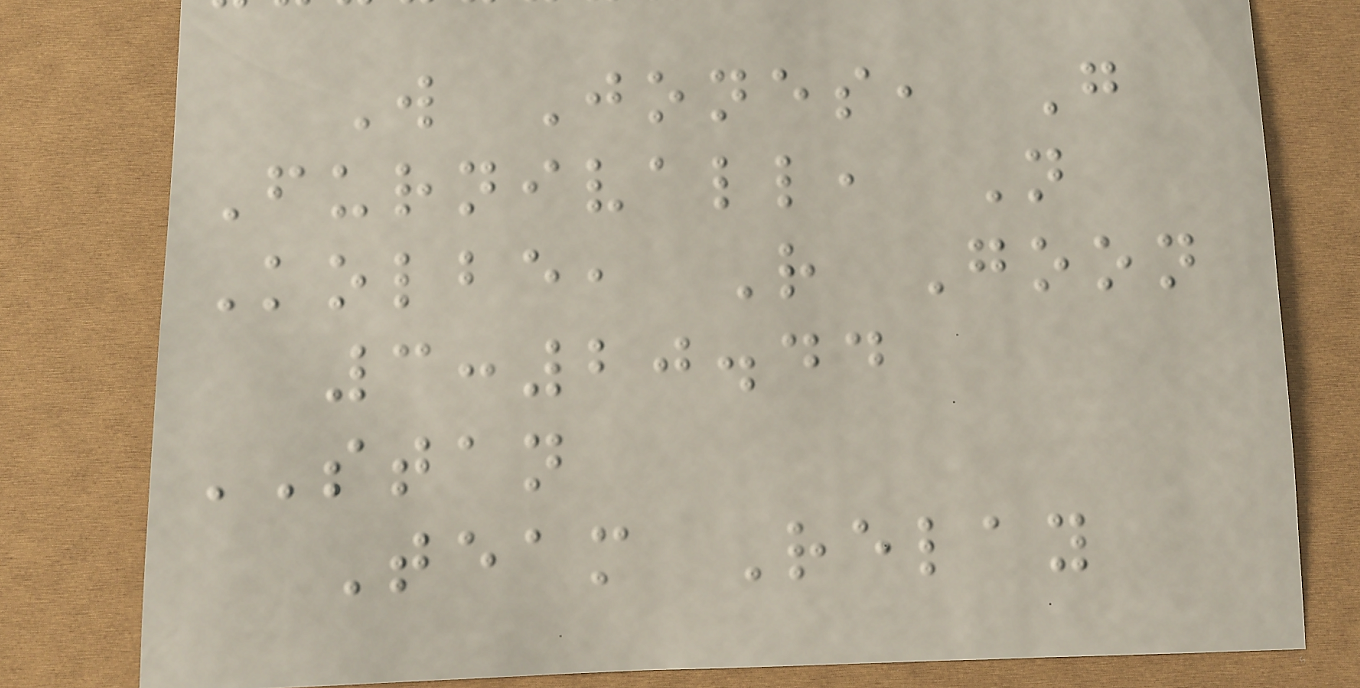W Jones, G
Furnivall, N
Kolbe, R Goon
3:20.44
STAN
Team Relay
